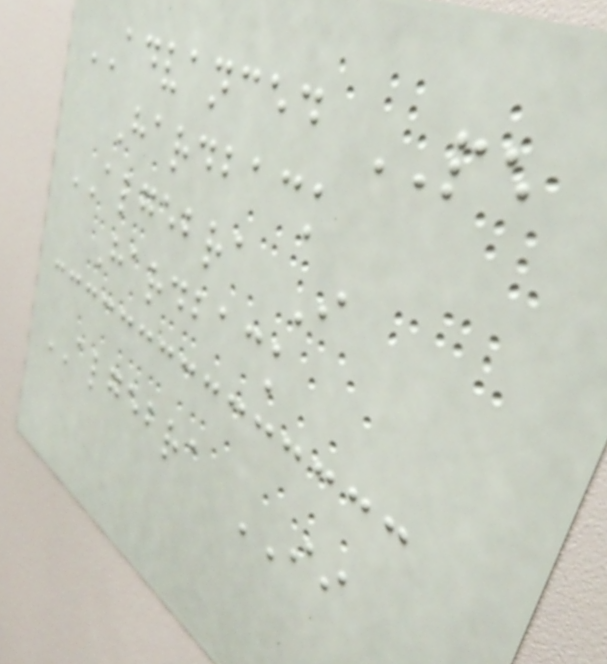ADVANCED PE
Hardback
ALGEBRA I
Hardback
ALGEBRA II
